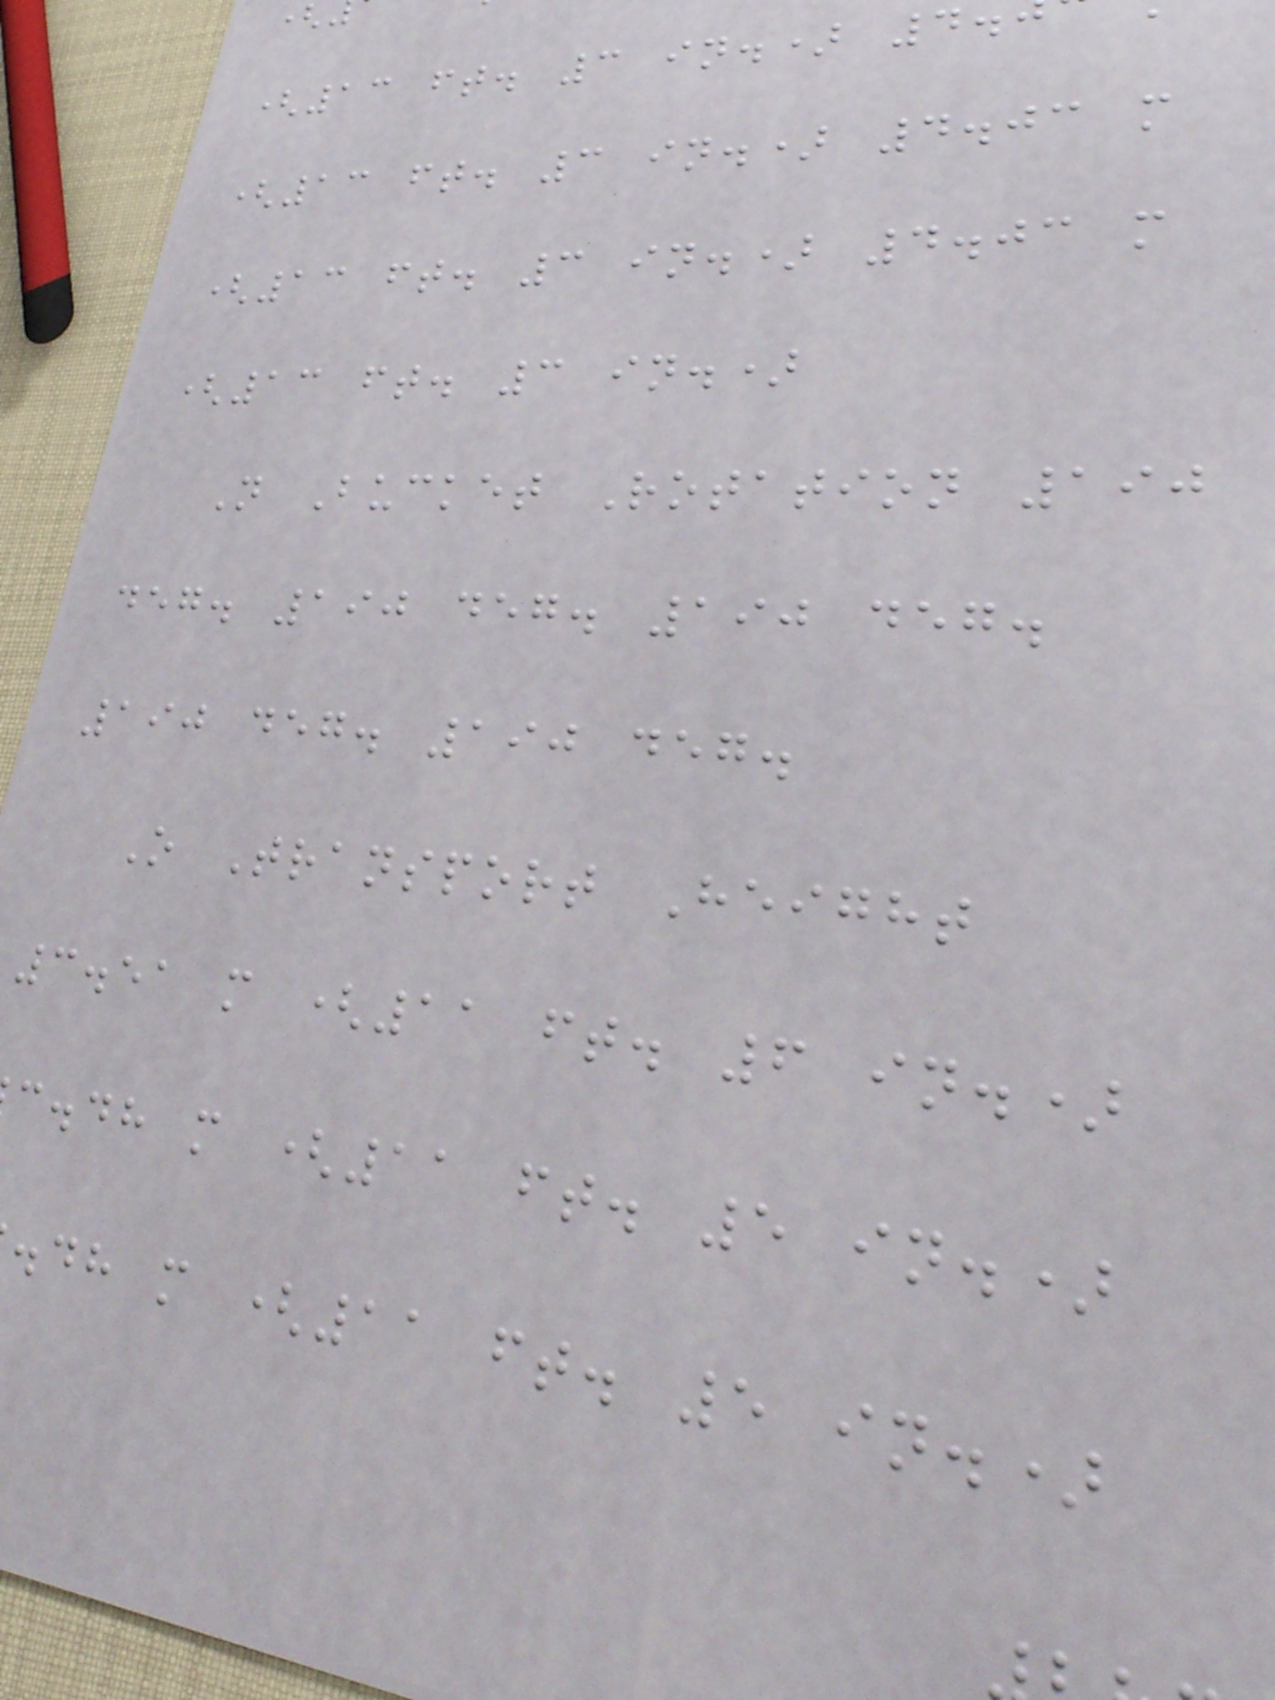(13 ft. 3 in.) 4.
(13 ft. 3 in.) 4.03 m
(13 ft. 3 in.) 4.03 m
(13 ft. 3 in.)
N Bucket Rotation 190
deg. 190 deg. 190 deg.
190 deg. 190 deg.
O Transport Height
3.51 m (11 ft. 6 in.)
c.dh m (11 ft. 5 in.)
.dh m (11 ft. 5 in.)
